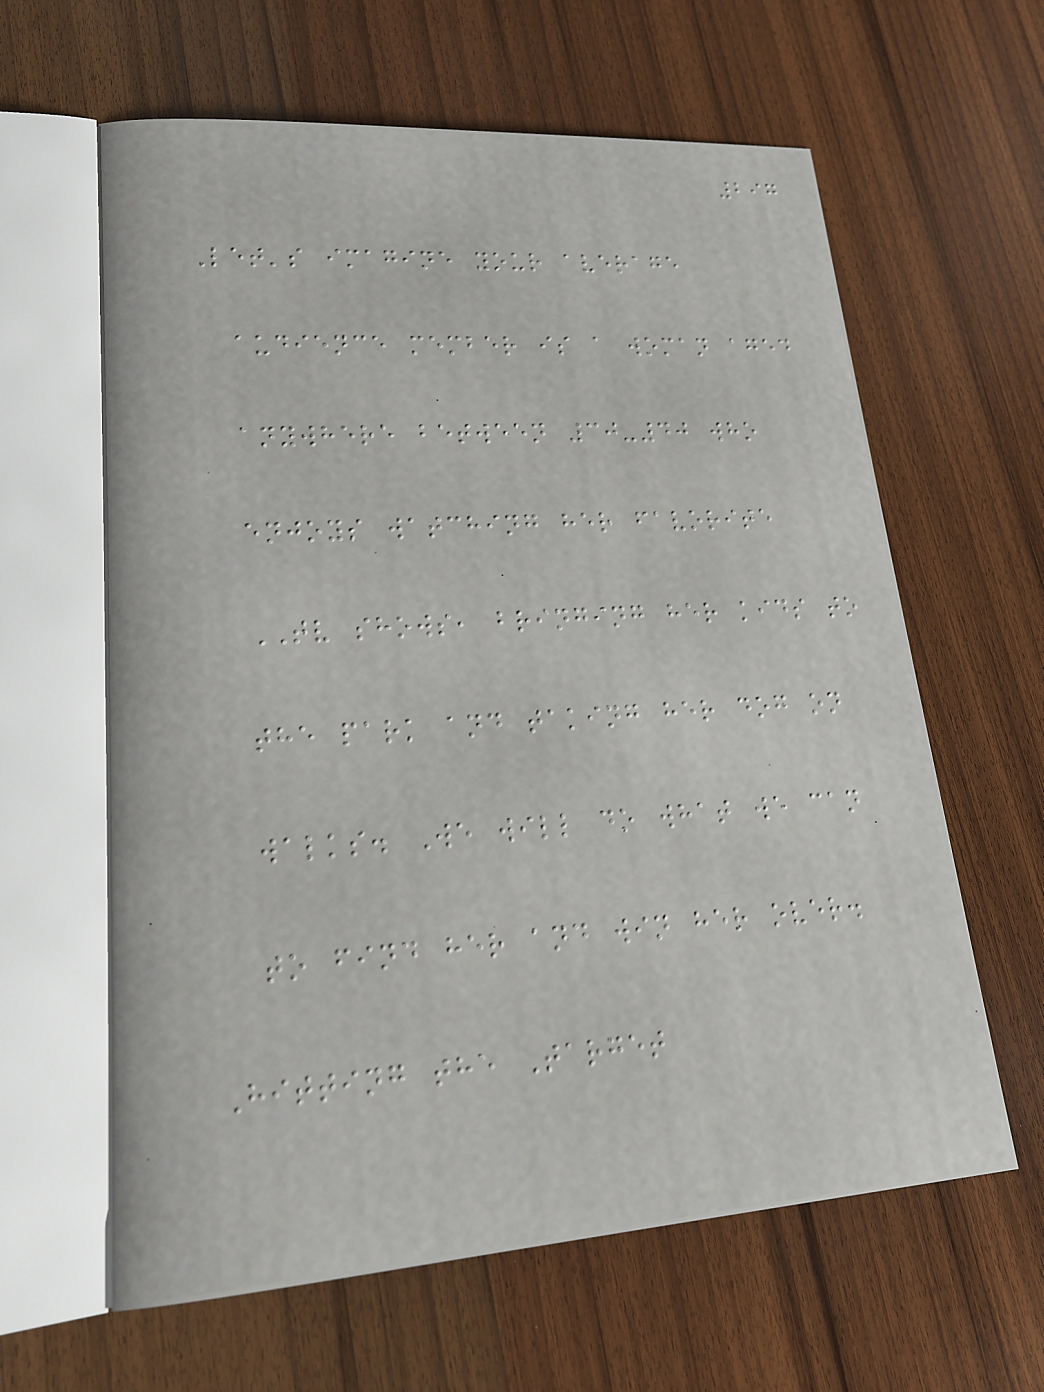297
Let's imagine your average
audience member is a woman aged
anywhere between 30-40 who
enjoys watching her favorite
TV shows, bringing her kids to
the park and taking her dog on
walks. We will do what we can
to find her and win her over.
Hitting the Target
